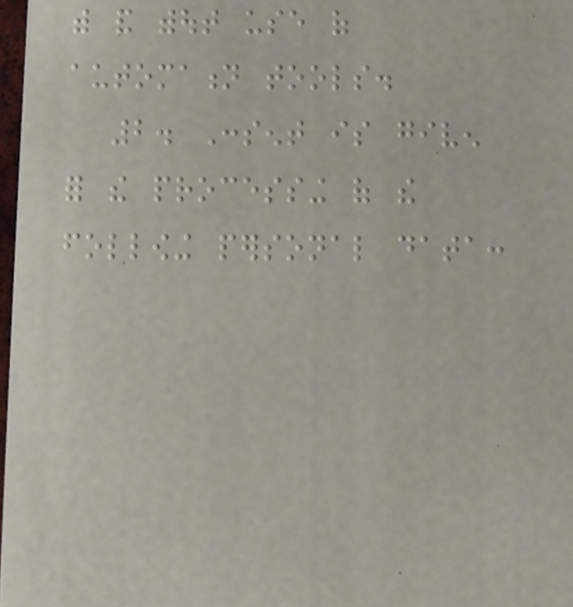with and without use of
automation tools.
2. Consent is given
for the processing of the
following personal data:
